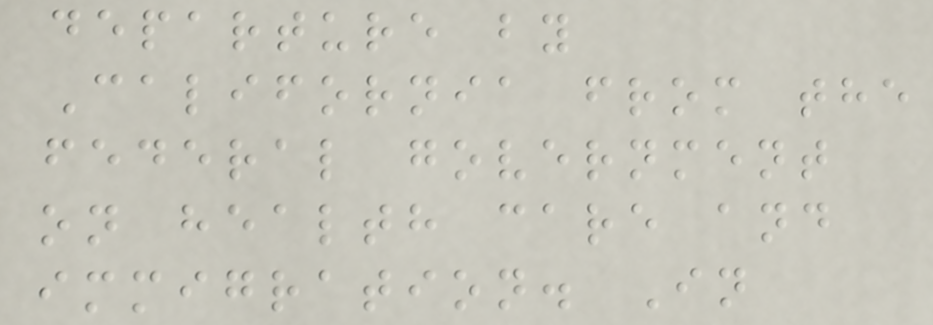departure by
California from the
federal government
on health care and
immigration. In
